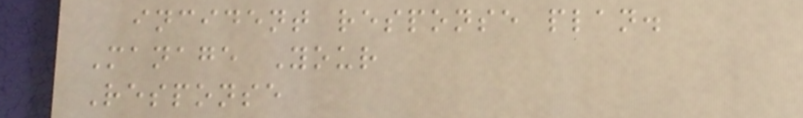incident response plan.
Manage Your
Response
